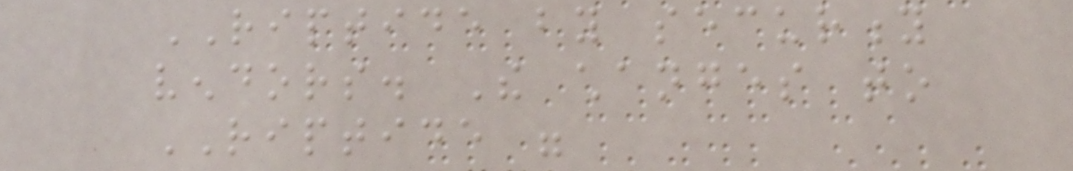RIPTIDE by security
vendors. The changes to
RIPTIDE were
